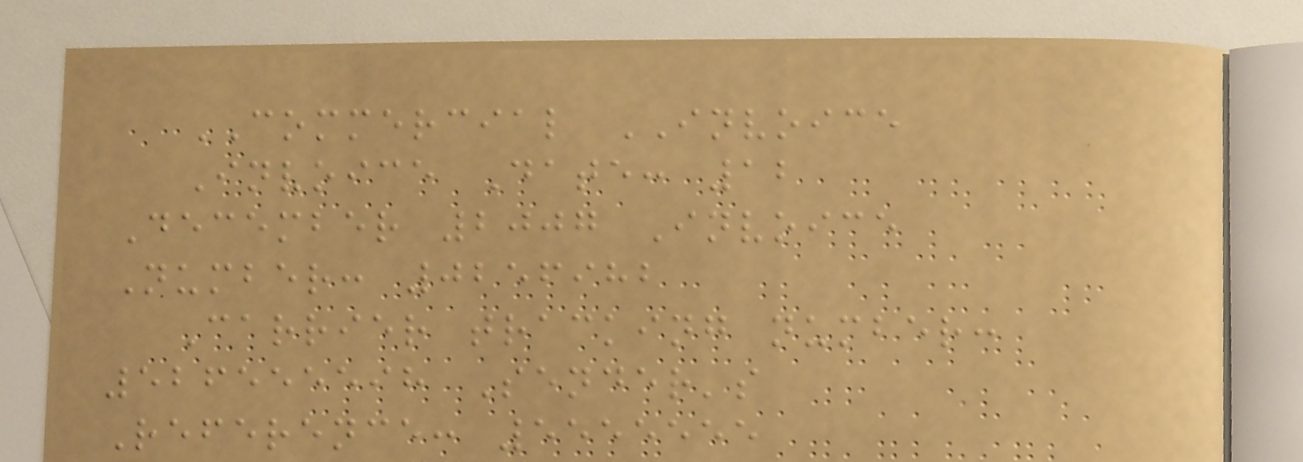COMMERCIAL INVOICE
Invoice Date: 12
December 2007 Invoice
Number: 0256982
Carrier tracking number:
526555598 Sender's
Reference: 5555555
